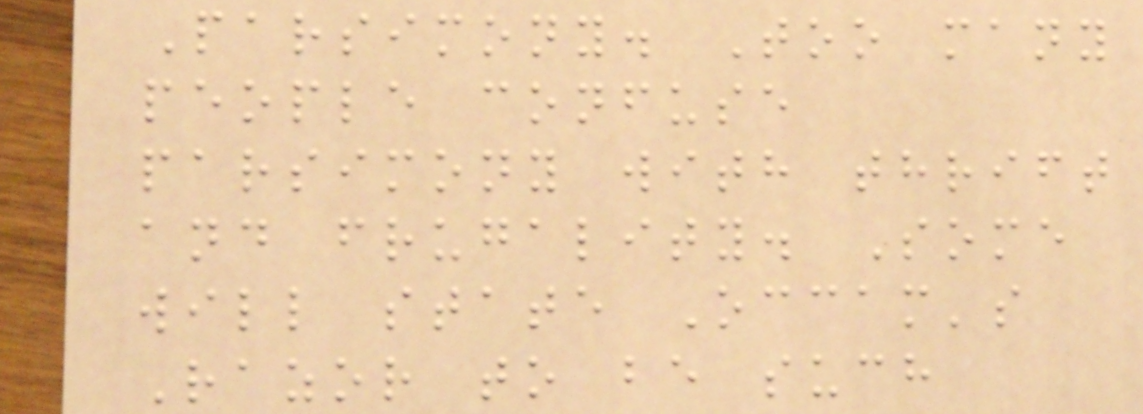Parsimony. Too many
people confuse
parsimony with thrift
and frugality. Some
will state Occam's
Razor to be such
